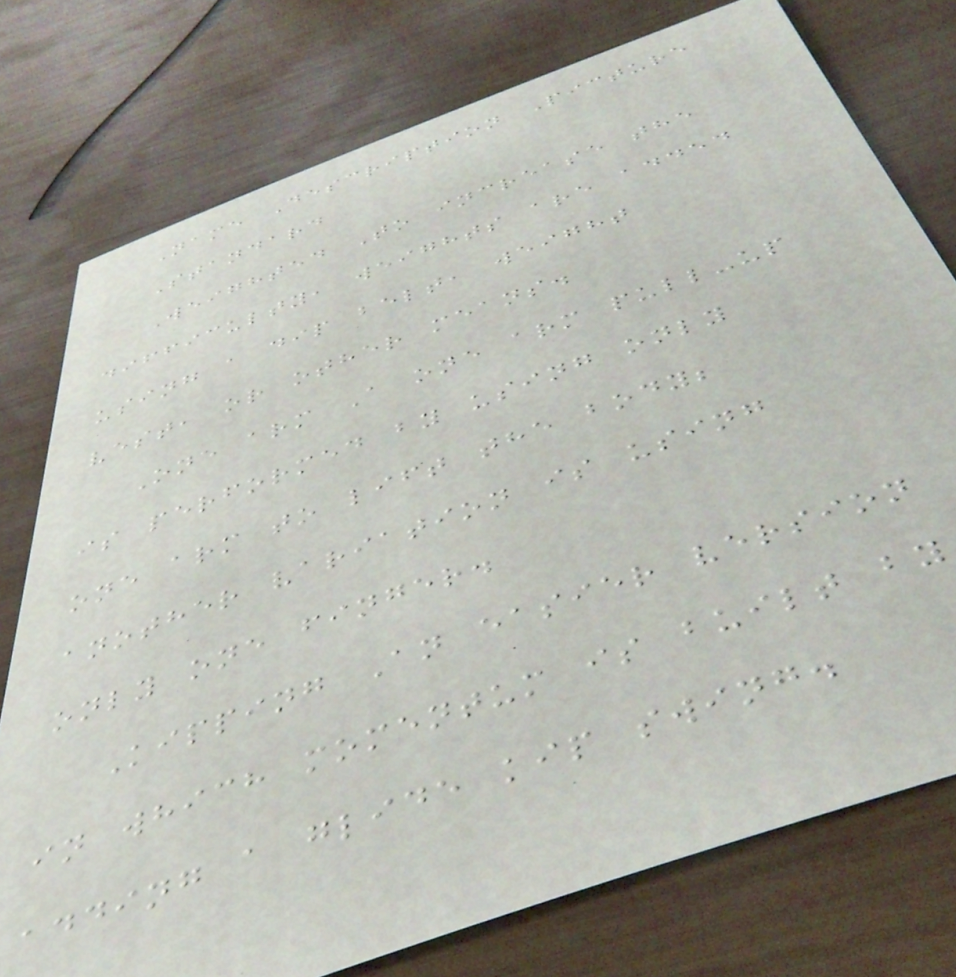Name Description Picture
Standard
Weighted To increase the
difficulty, weights are added
using a dip belt, weight
vest, or other means.
One arm A one arm pull-up
is performed by using only
one arm to lift the body;
another variation is using
only one finger.
Kipping An easier version
in which momentum is built by
adding a glide kip swing.
